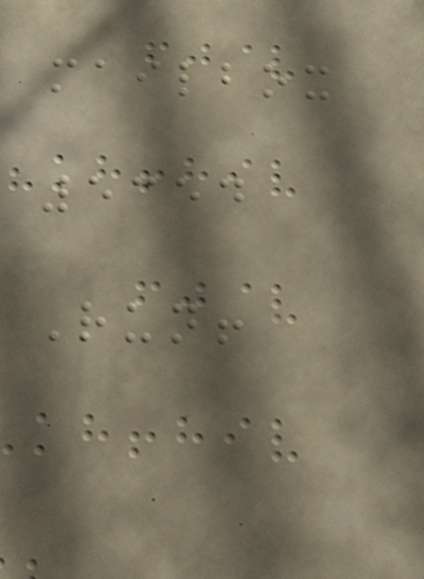mailbox
5354
Run!
